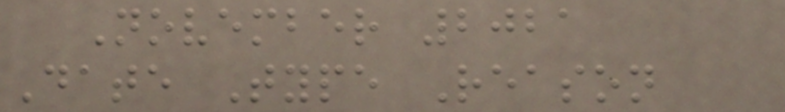November 2021
Date Type Reason
